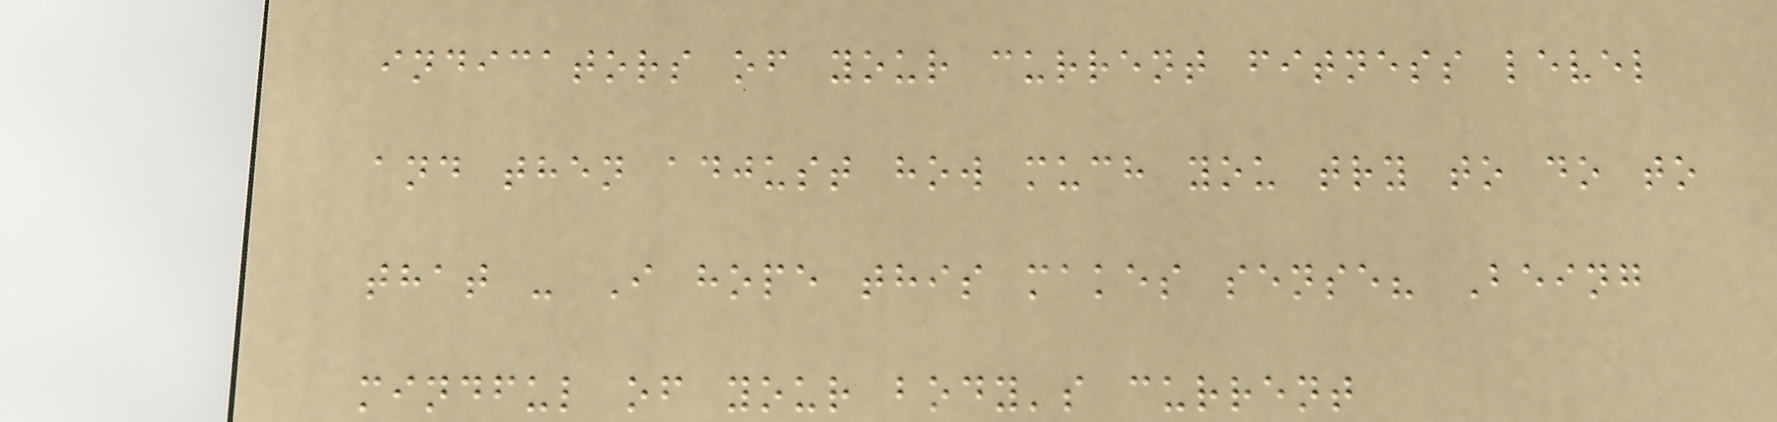indicators of your current fitness level
and then adjust how much you try to do to
that - I hope this makes sense? Being
mindful of your body's current
